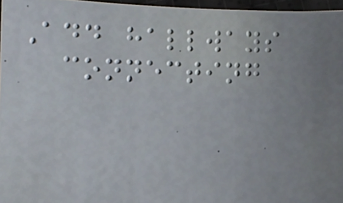Add hallways
connecting
